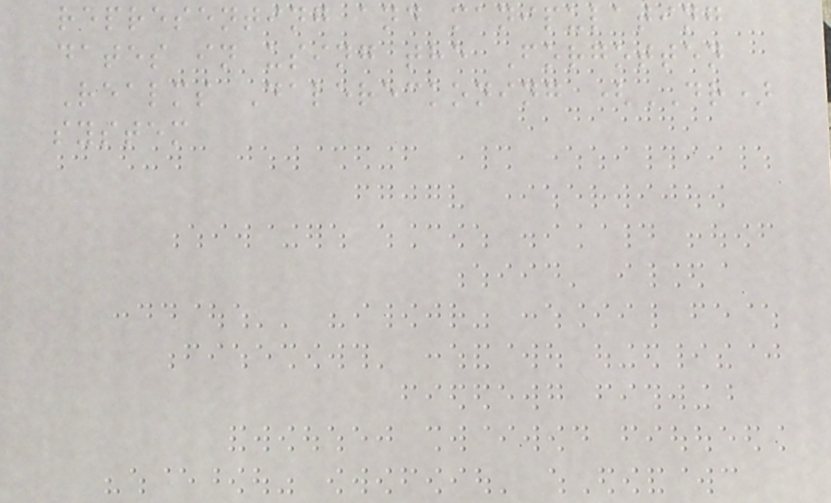representing and manipulating
dates in using the Forgotten
Realms Dalereckoning (DR)
system
